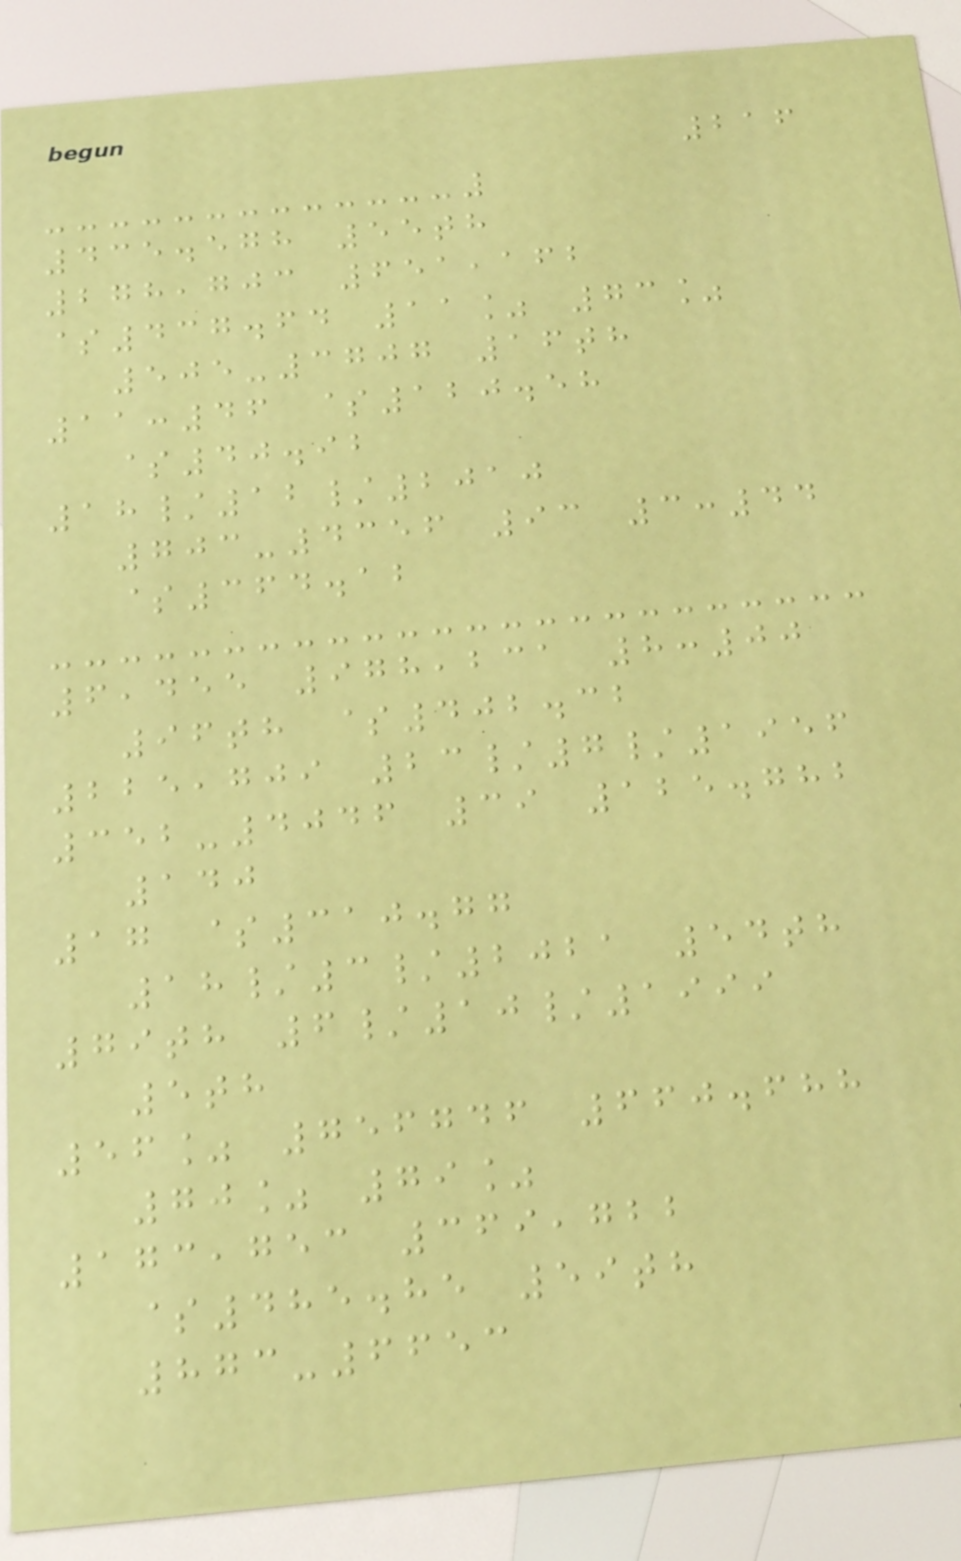216
435.578 55th
278,703 651,162
$437.64 11% 73%
505-3707 16th
11:46 $120.58
$40.92
18/12/2010
703-4356 93 3:44
$364.12
6,455 978,231 8:00
96th $402.32
225,709 23/7/1956
352-4046 39 125.782
140
17 $310.77
18/3/2021 54th
79th 6/10/1999
5th
56% 756746 660.688
70% 79%
173,753 369,722
$485.85 59th
873-6653
